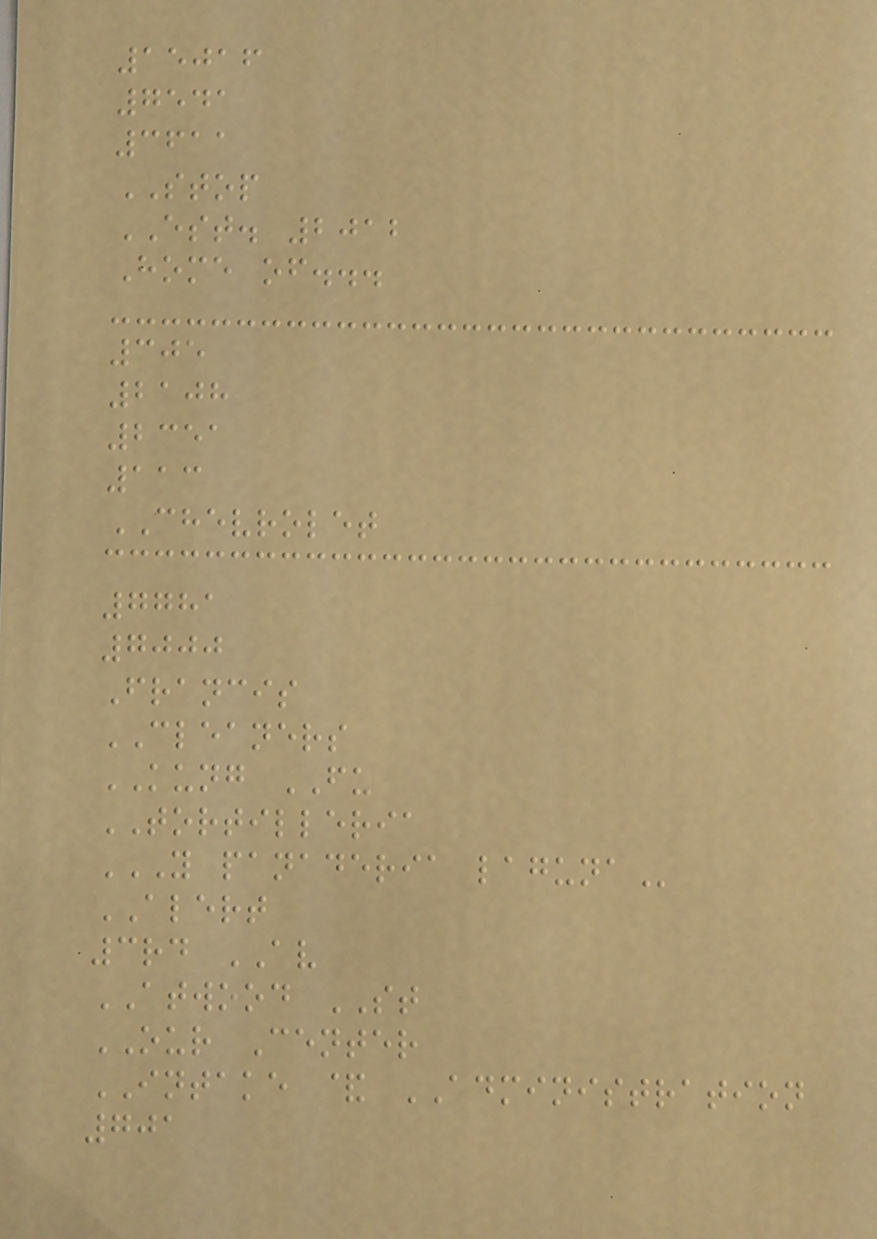15016
7541
3611
STOP
EST. 2012
Home of...
305
2108
2351
113
CHEVROLET
7781
7000
Francis
CLEANERS
KUNG FU
TORTILLERIA
Y PANADERIA LAGUNA
ALERT
3rd AV
ATWOOD ST
OUR Center
INTAKE & ADMINISTRATION
701
